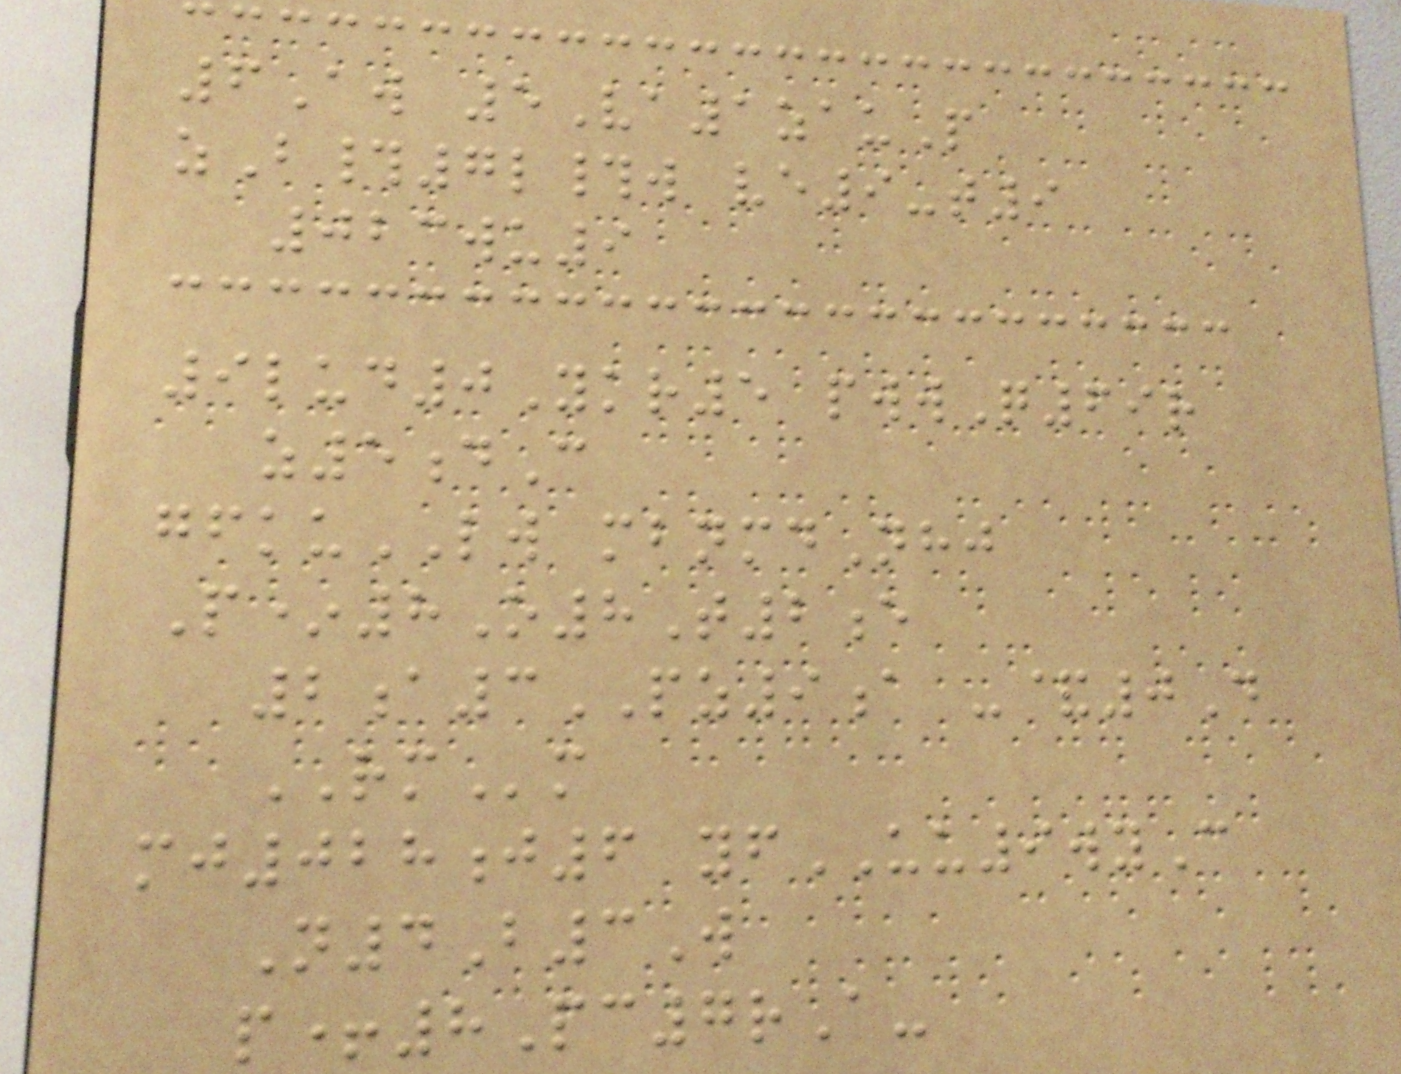6Aw 5Va1zauP
zB#7l#w ve9-t9
023wu9
9lud0Ykr5 pwwQ69r
z5dC
gfkuLW mbnmdNhj
P*8O8T2e
2a3PZ9a -&0D
RMm
mj028j6 yfUU9wyC
N4B3W
p+8Pc7rA-
